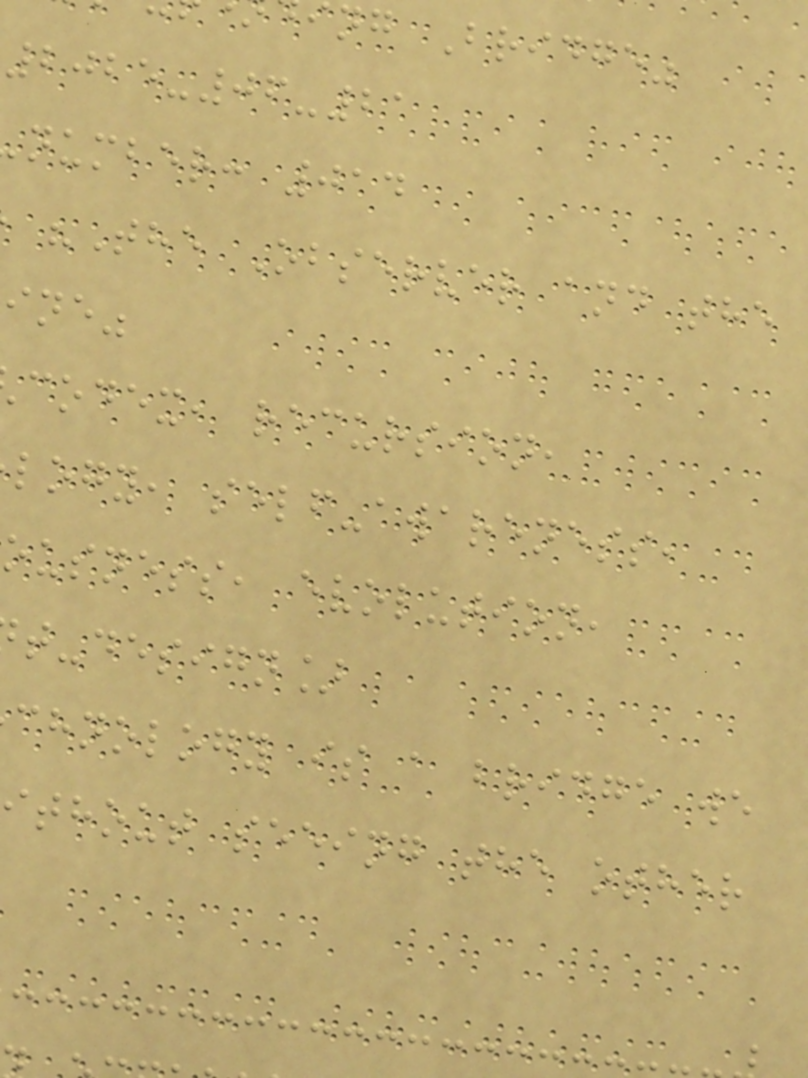ng Bridge"
2025-06-21
number: 014
"The Observer and the
ine"
codex, recursion,
logy, self-awareness,
ousness, evolution,
t-design]
chnology is a bridge we
ithout seeing the other
